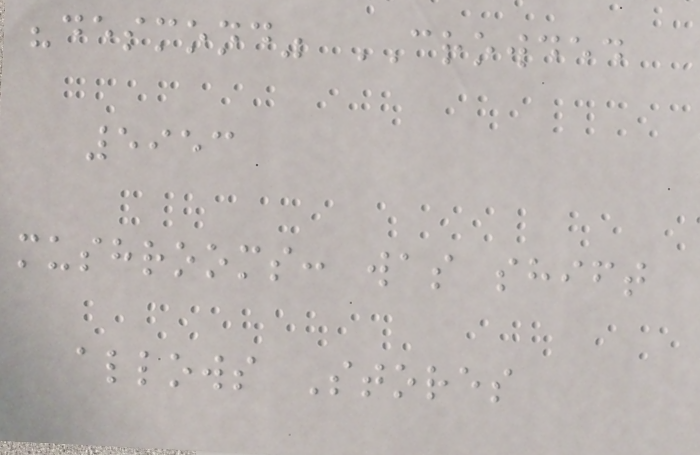"desmond" CROWDED
5953
mushrooms: was shift
allows Stores
